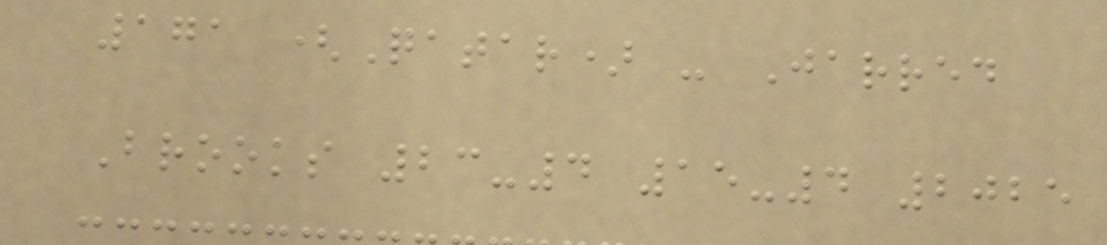171 (Qatar) - Jarred
Brooks 23-4 15-4 2025
